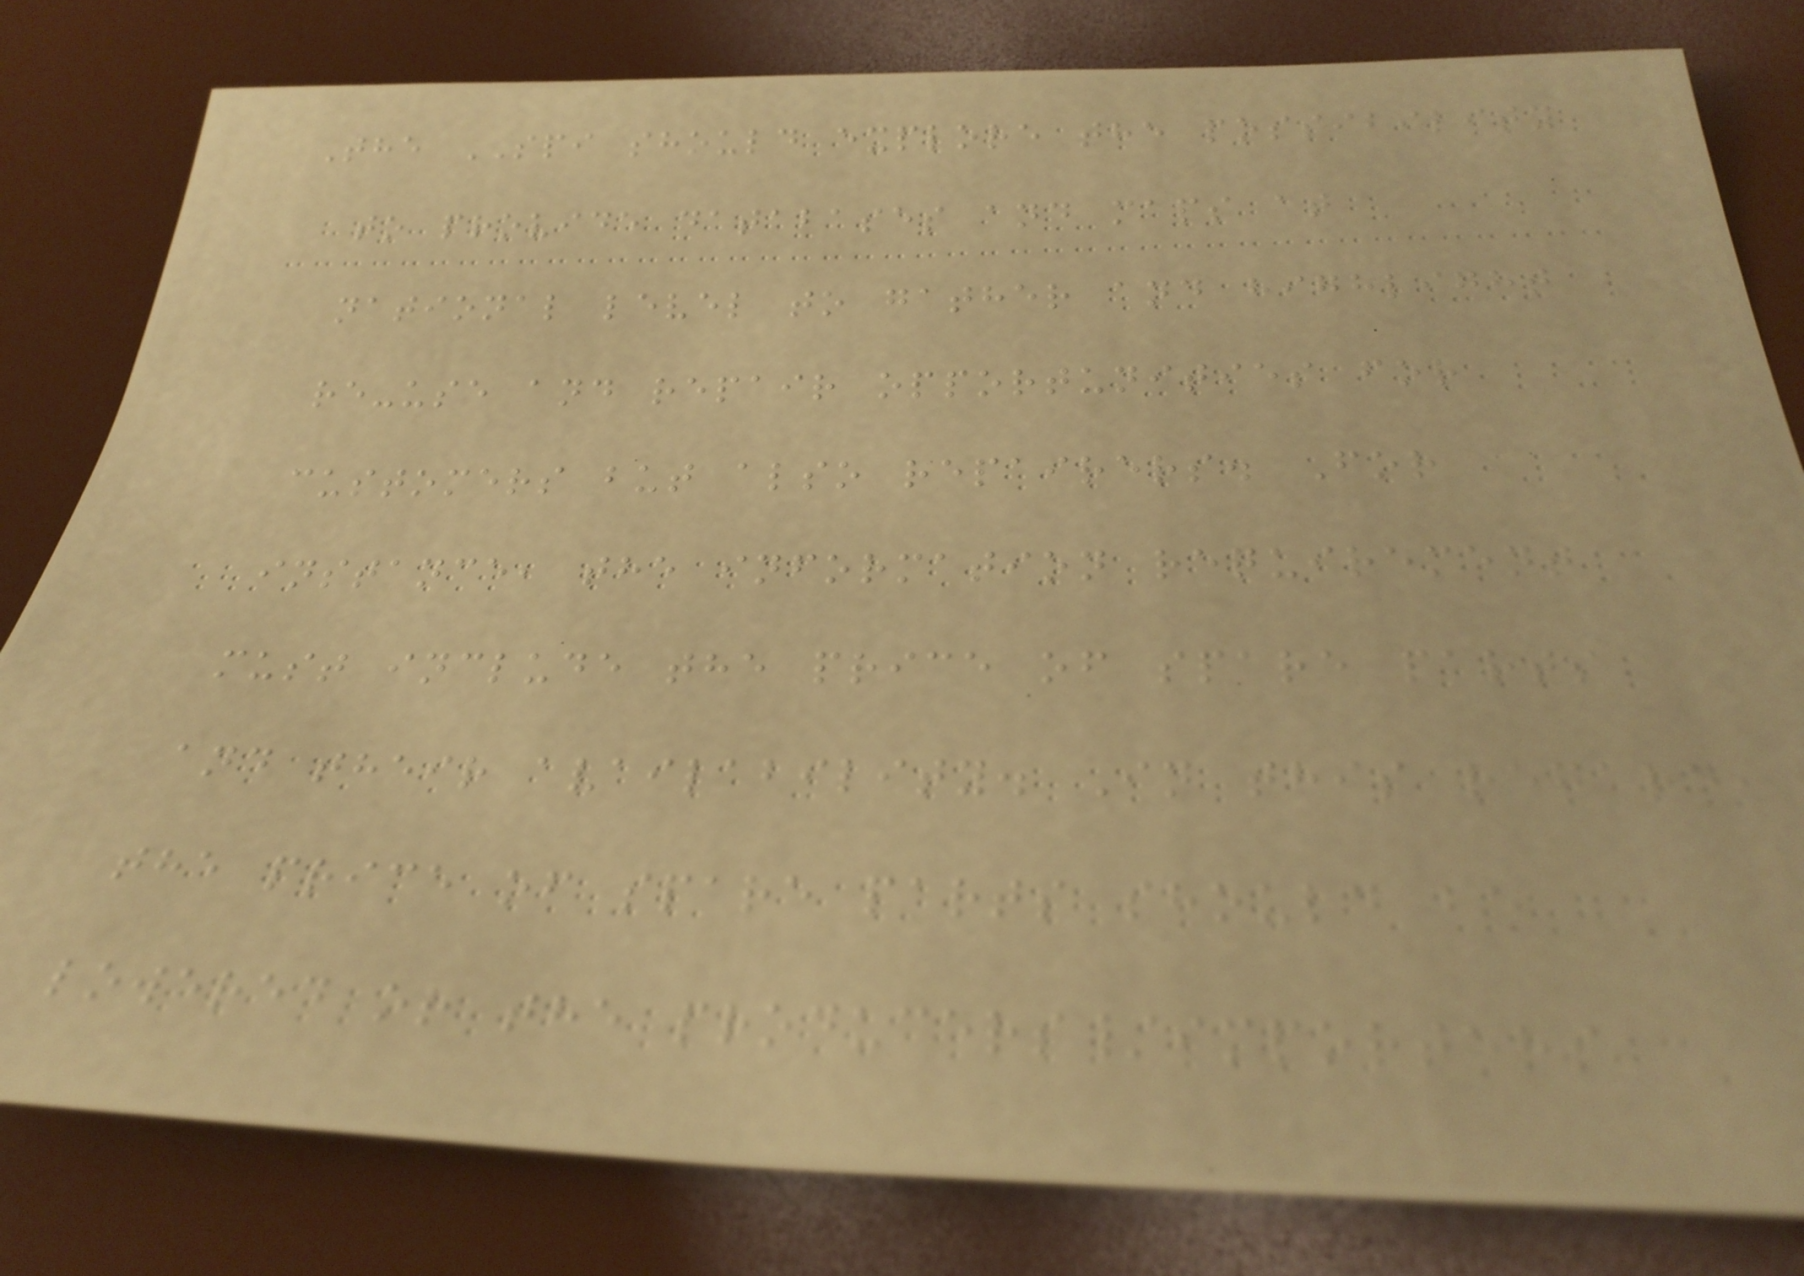The SPI should explore the possibility
to provide databases and maps at
national level to gather and highlight
re-use and repair opportunities for
customers but also repairers. For
instance, the information requirement
must include the price of spare parts
and their availability. In this regard,
the price of spare parts should be
lowered or the producers/importers
